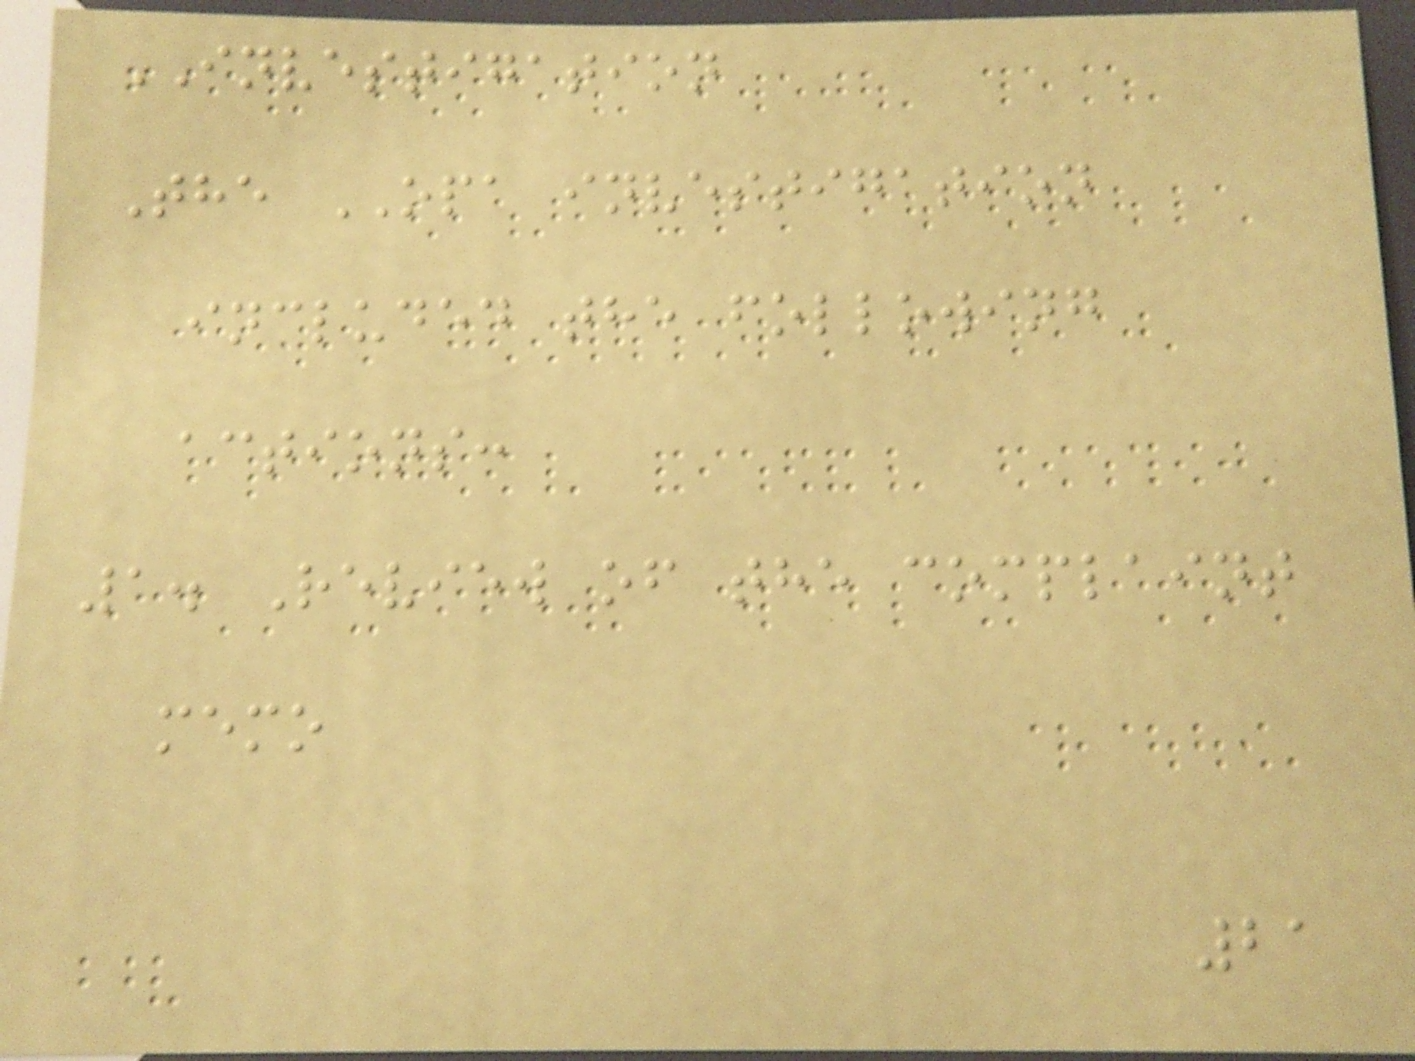INVESTIGATION
The OPA investigation
included the following
actions:
1. Review of the complaint
memo
21
